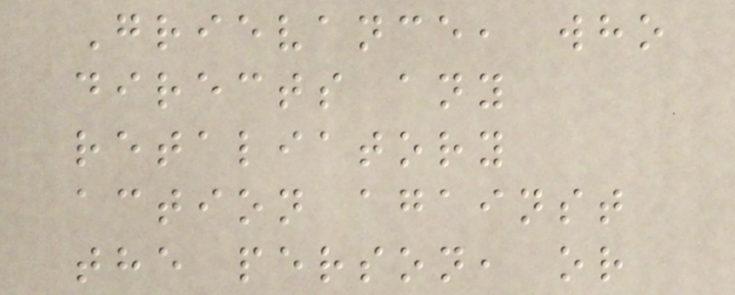Grievance, who
directs any
retaliatory
action against
the person, or
